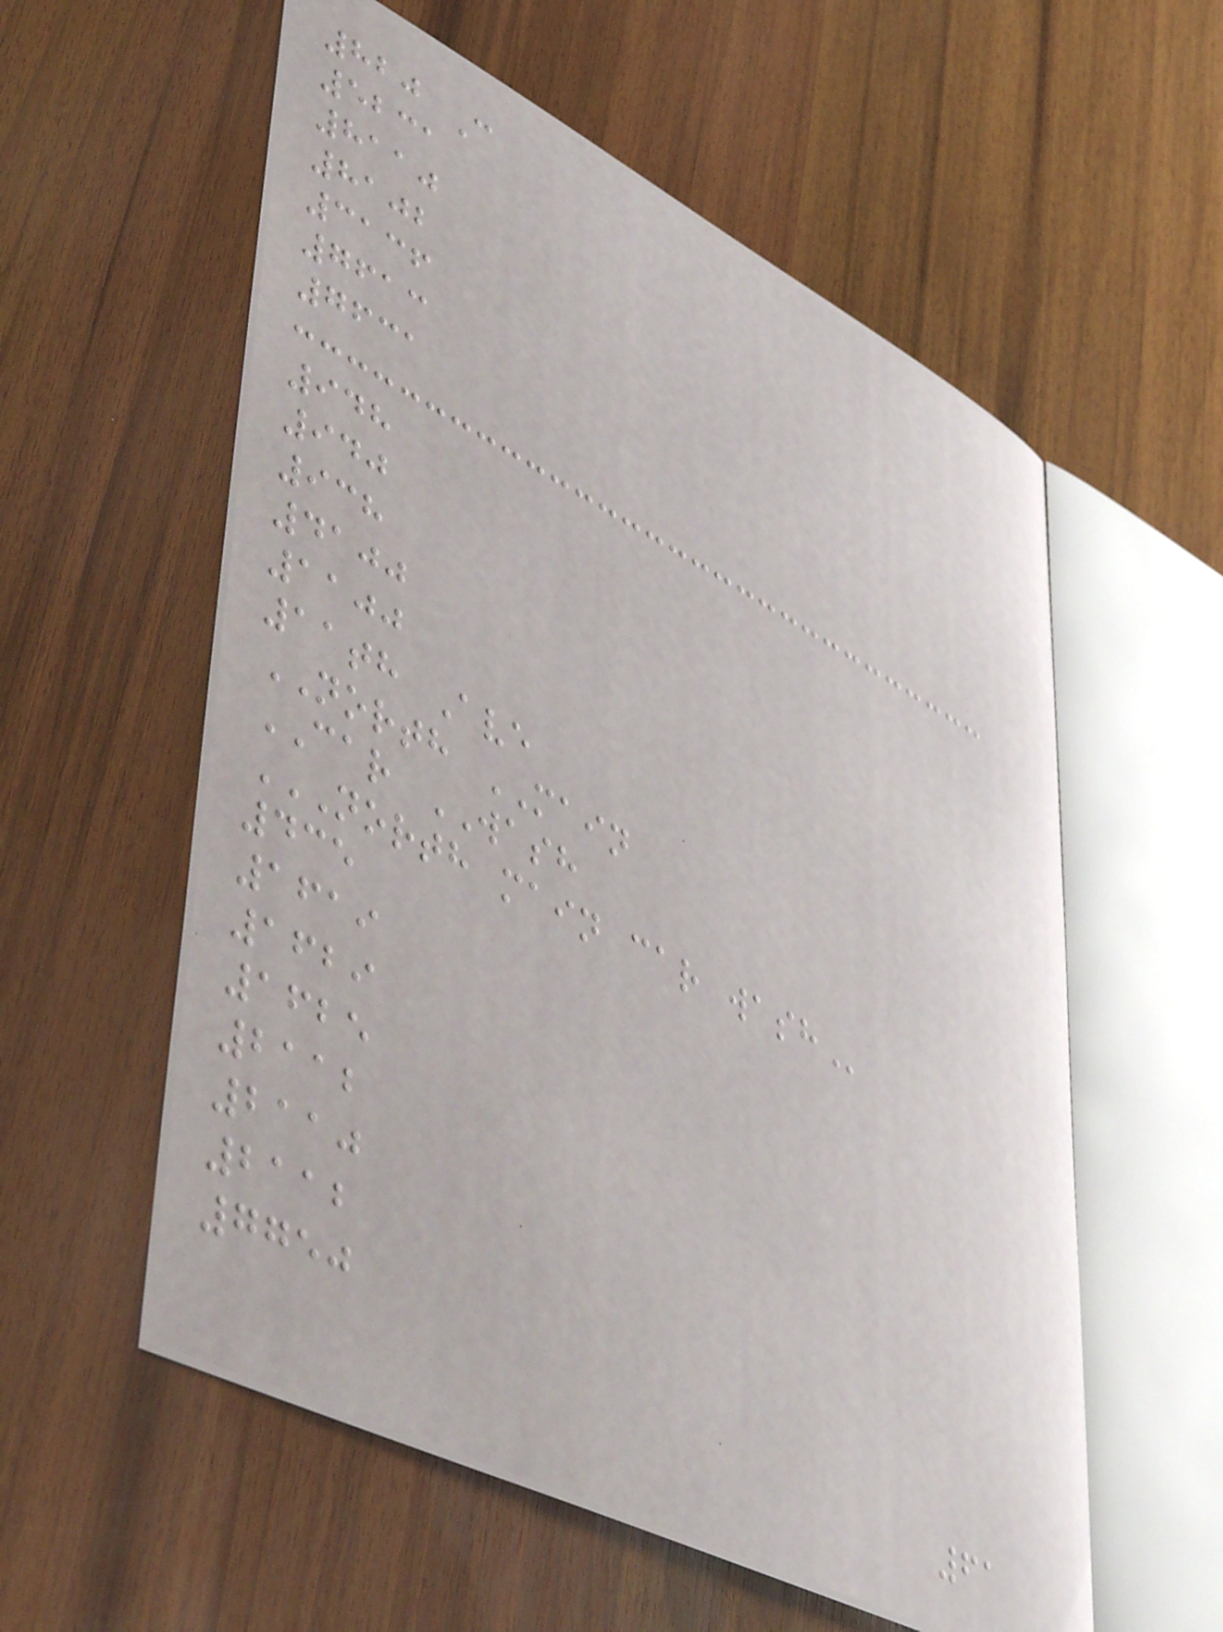820 C
5231
8110
8102
3136
7613
7631
948
940
938
4100
1100
11th Ave
NORTH MAIN
CAR WASH
NORTH MAIN CAR WASH
435
1619
1629
1625
2112
2110
2112
7750
61
